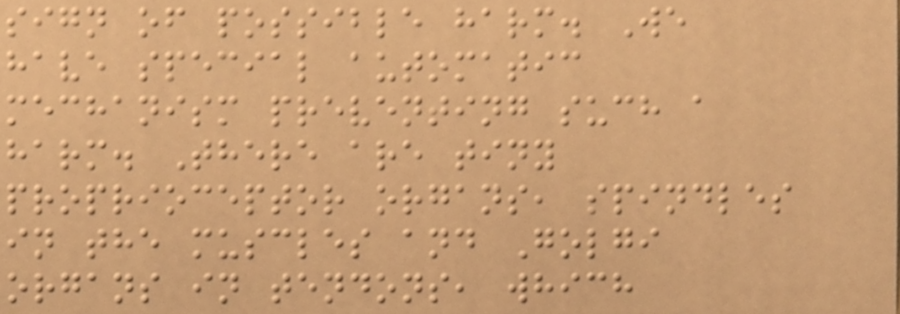sign of possible harm. We
have special automatic
mechanism preventing such a
harm. There are tiny
proprioceptor organs, spindles
in the muscles and Golgi
organs in tendons, which
